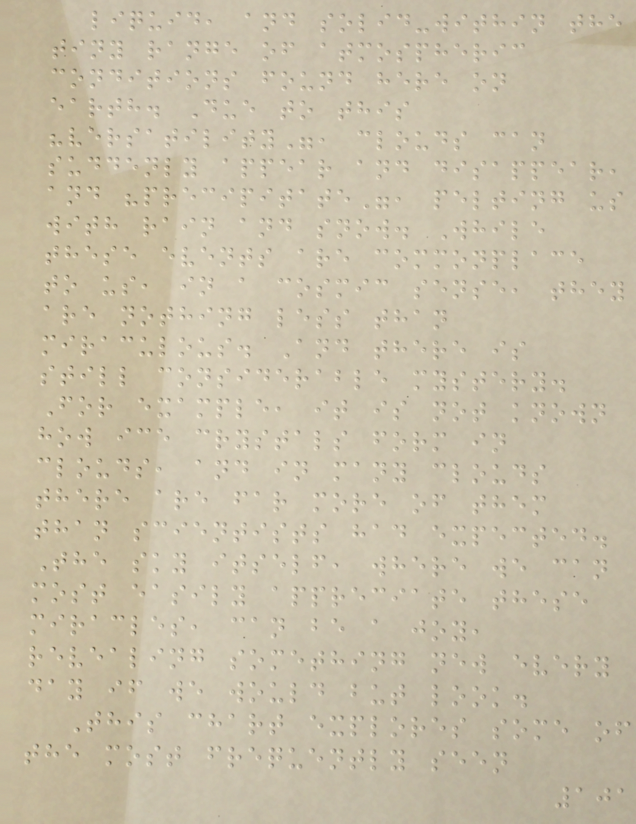liquid, and solid-within the
tiny range of atmospheric
conditions found here on
earth. Due to this
"versatility", clouds can
suddenly appear and disappear,
and "precipitate", pelting us
with rain and snow. While
these events are commonplace
to us, in a cosmic sense, they
are nothing less than
miraculous. And there is
still considerable mystery.
For example, it is not known
how ice crystals form in
clouds, and in many clouds
there are far more of them
than scientists had expected.
The sky itself, where we can
most easily appreciate these
miracles, can be a joy,
revealing something new every
day if we would but look.
This chart explores some of
the most frequently seen
101
